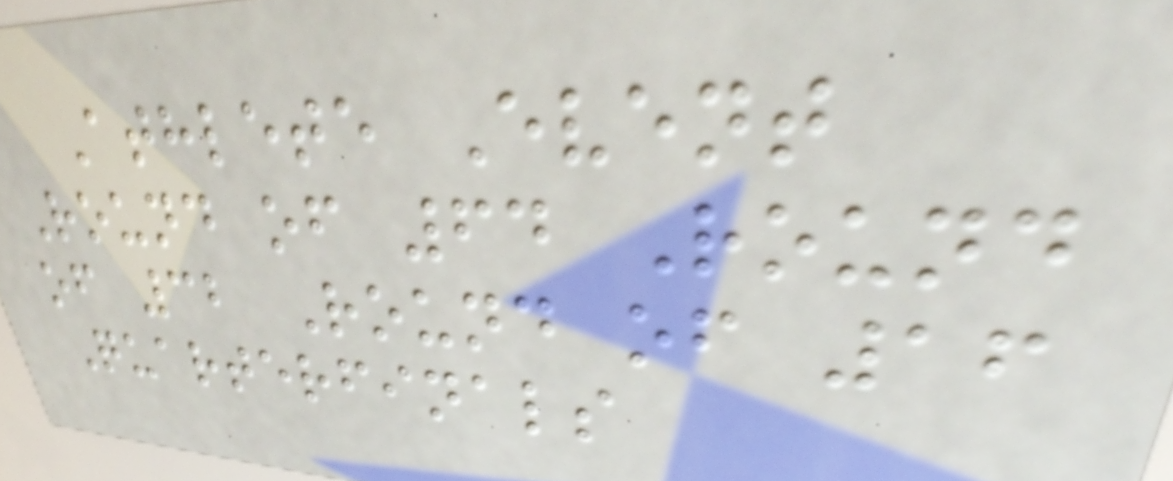Athlete Event
Round of 64 Round
of 32 Round of 16
Quarterfinals
